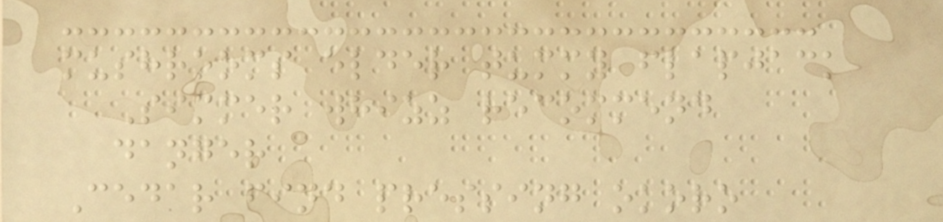mushrooms elder tummy flapjack
Simmer whizz recommend
danger
Cedar find pressing okoro
